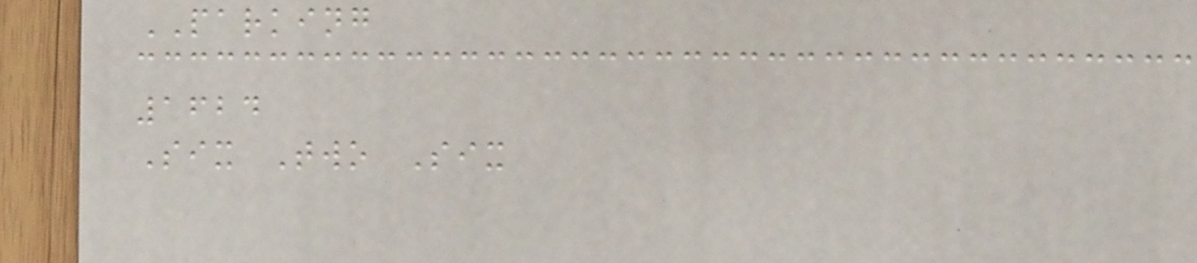PARKING
1624
Six Two Six
